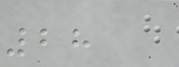28
